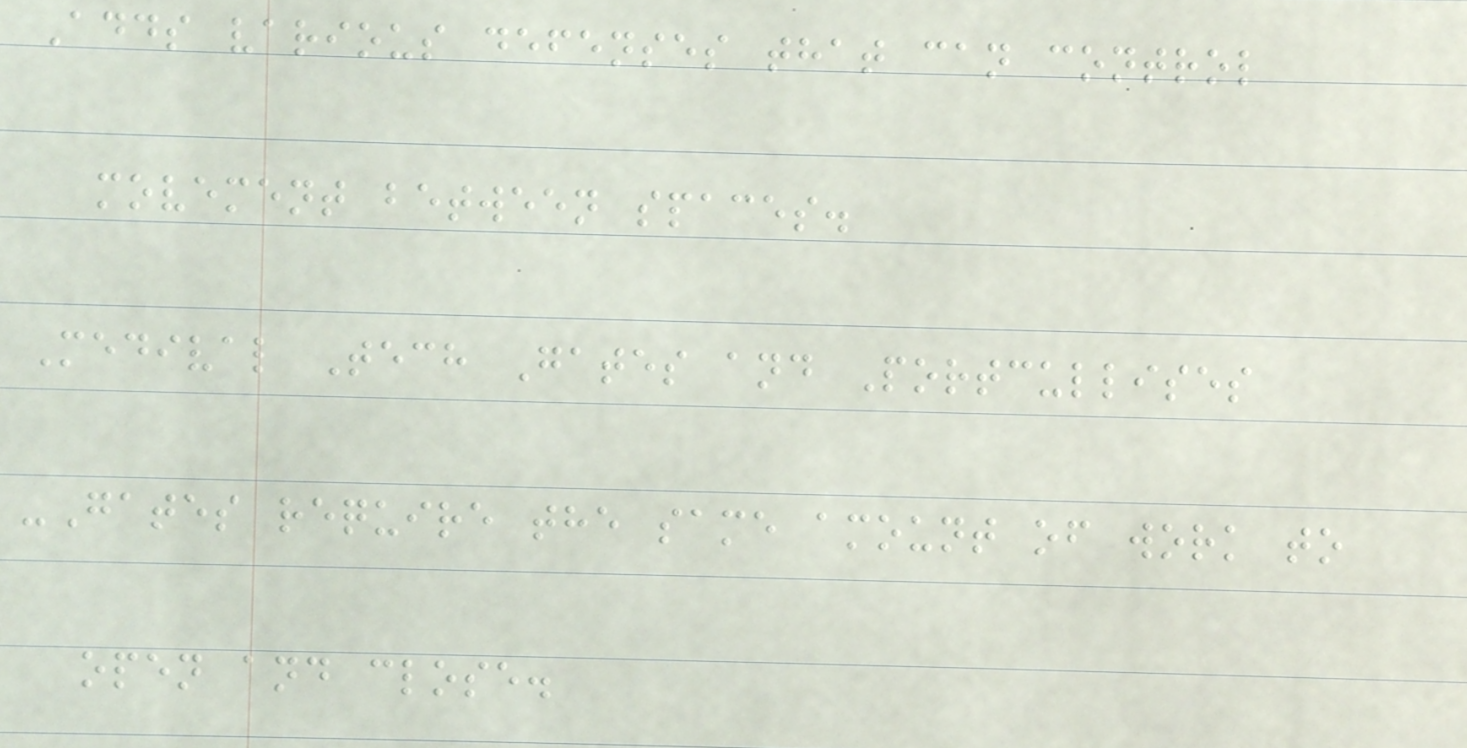Adds various defenses that can control
movement between spaces.
Medival Tech Gates and Portcullises
-Gates require the same amount of work to
open and close.
